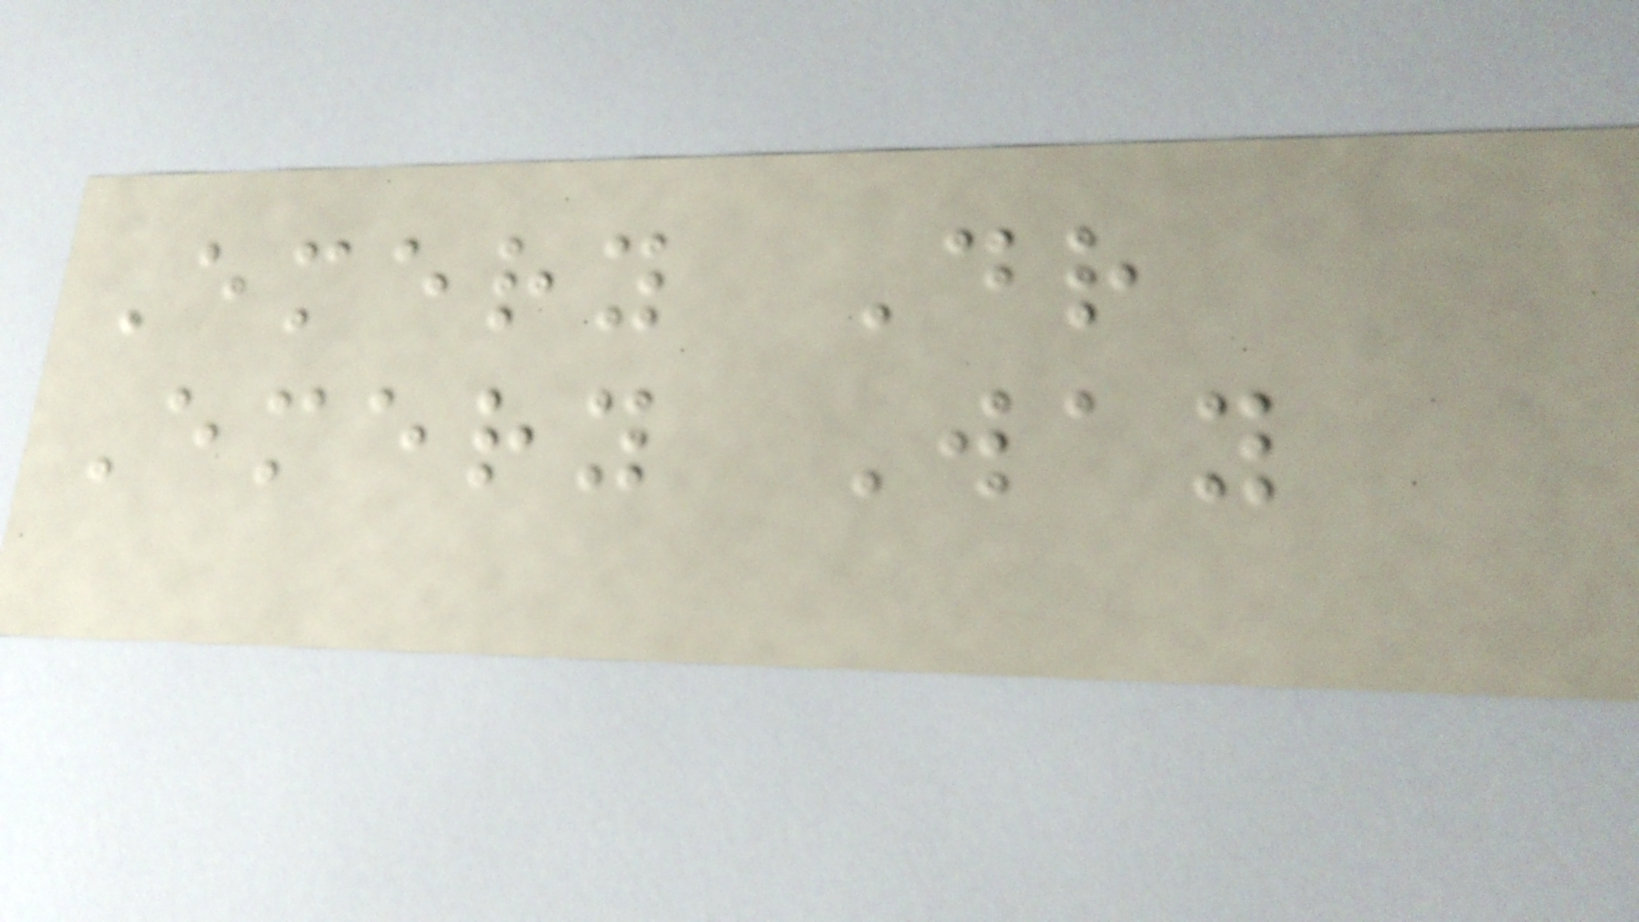Emery Dr
Emery Way
